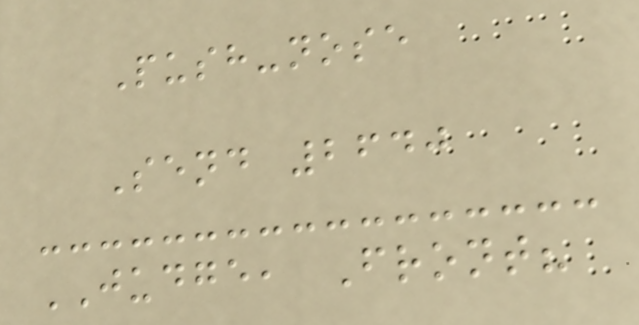Push-nose
Send 2640
JUDGE, Front?
